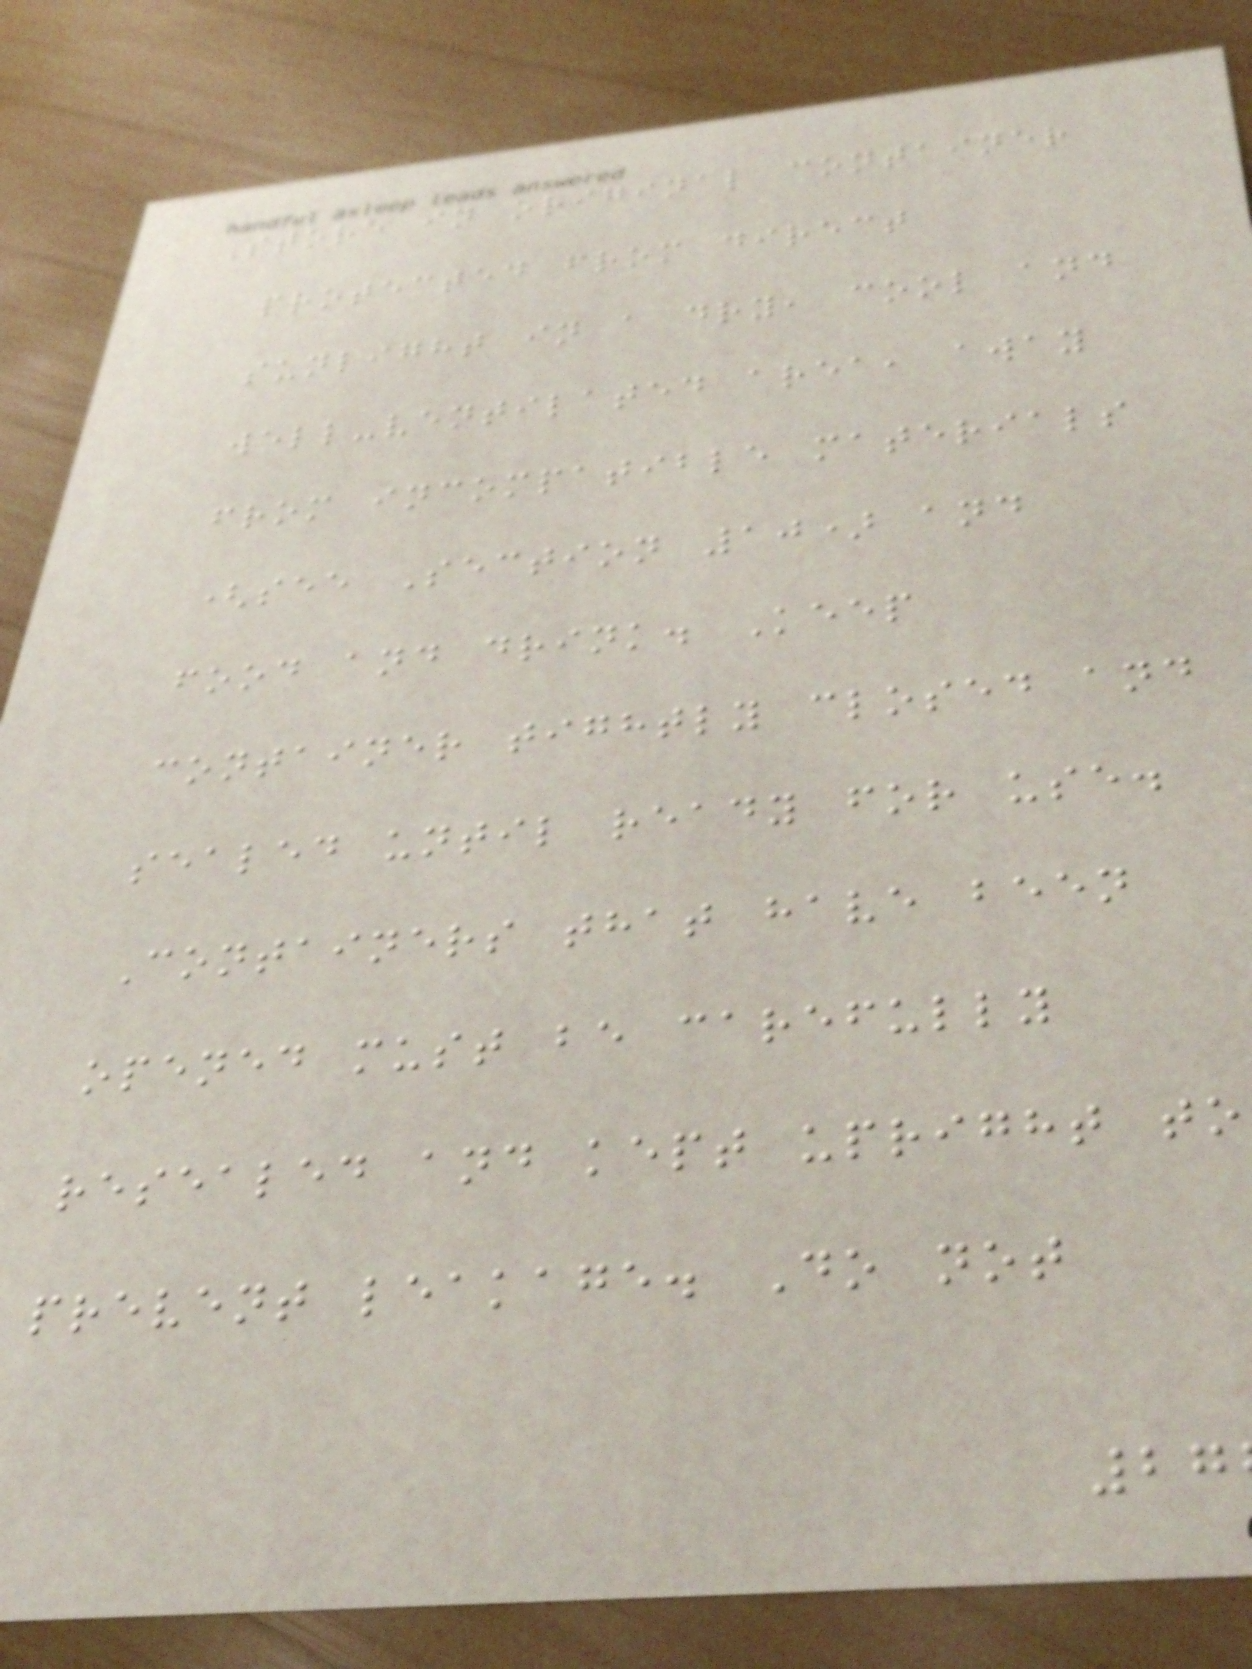Store in original container
protected from direct
sunlight in a dry, cool and
well-ventilated area, away
from incompatible materials
(see Section 10) and
food and drink. Keep
container tightly closed and
sealed until ready for use.
Containers that have been
opened must be carefully
resealed and kept upright to
prevent leakage. Do not
